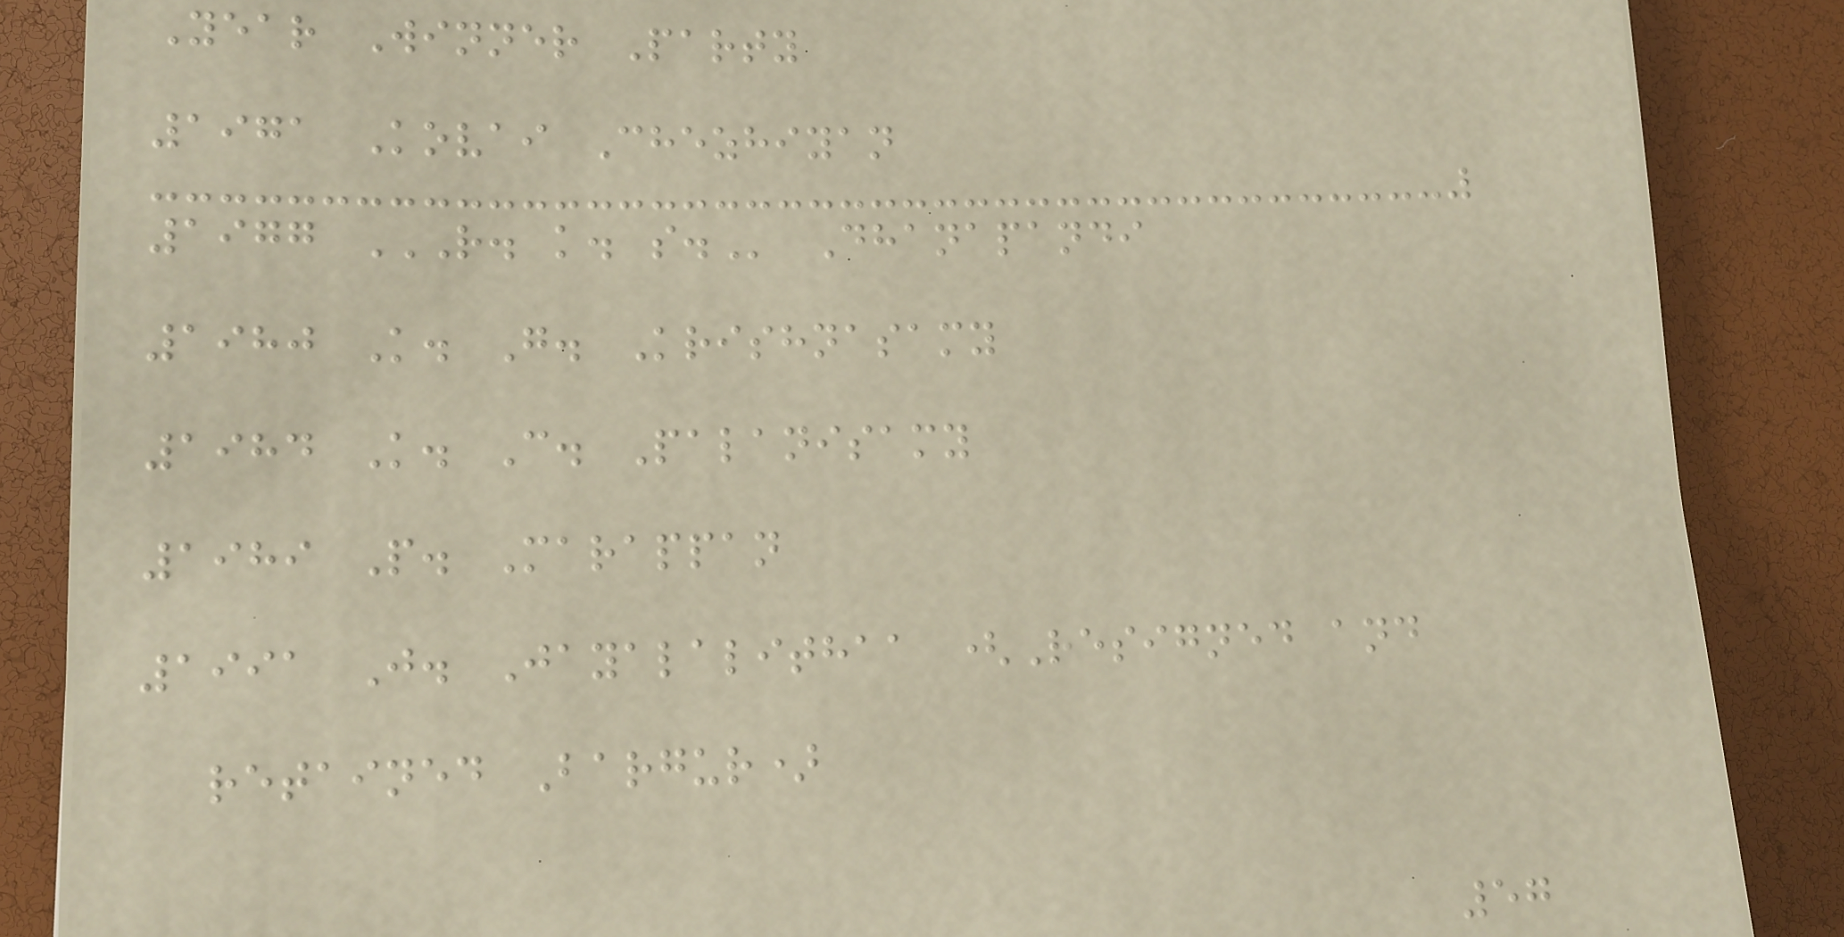Year Winner Party
1971 Kovai Chezhiyan
1977 R. K. S. Dhanapandi
1980 K. G. Krishnasamy
1984 K. C. Palanisamy
1989 P. Marappan
1991 J. Jayalalithaa (Resigned and
retained Bargur)
57
